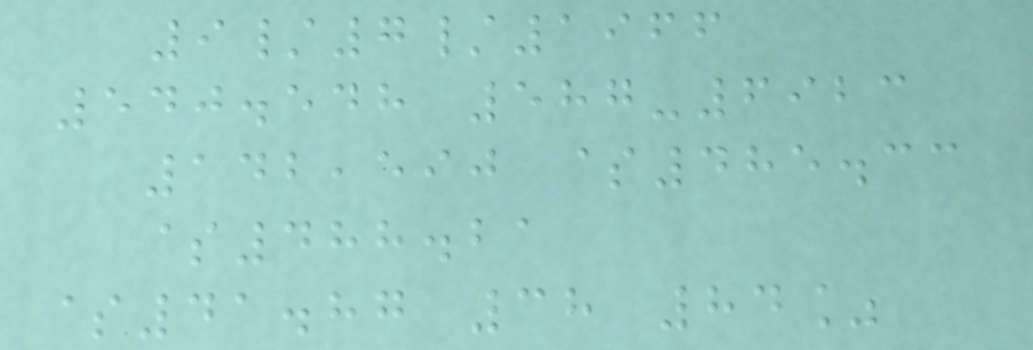9/7/1966
540.548 587-6923
142,590 $485.33
$488.21
$41.87 38 84%
